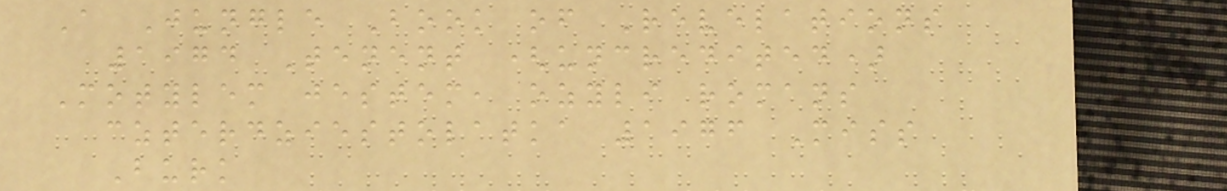A Jungle Book of Revelations
1974 Tenent (uncredited)
Motylem jestem, ozyli romans
czterdziestolatka 1976 Miss
Burk
